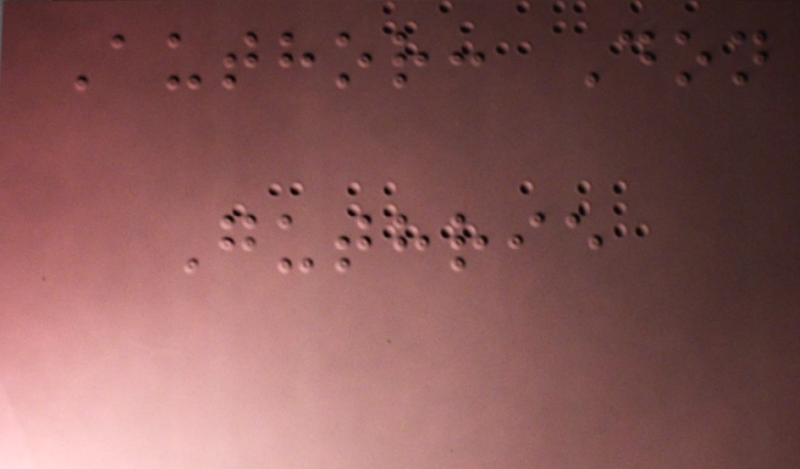Author: Don
Guthrie
